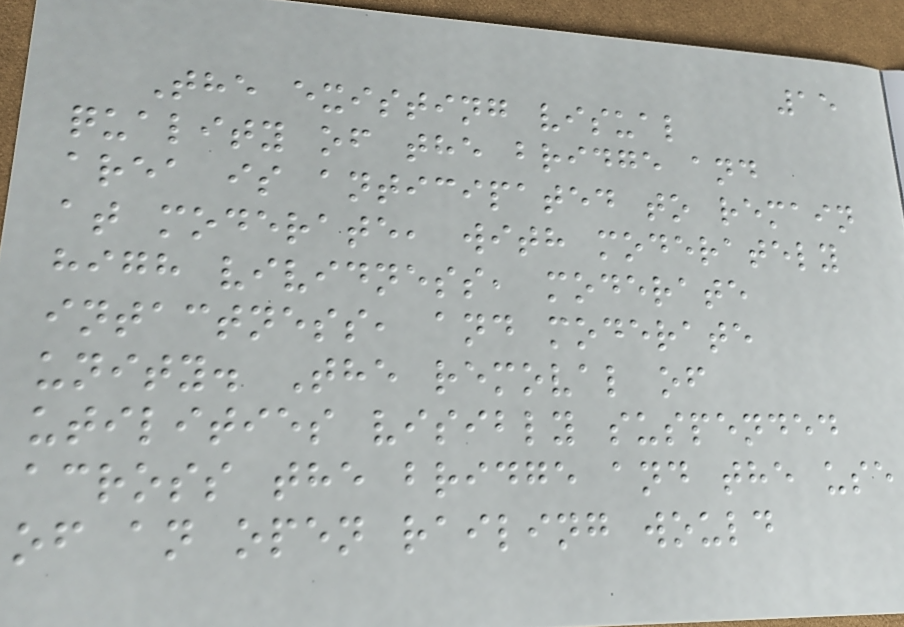15
The existing visual
quality of the bridge and
area is anticipated to remain
at moderate, with moderately
high vividness, moderate
intactness, and moderate
unity. The removal of
utilities visibly suspended
across the bridge and the use
of an open railing would
